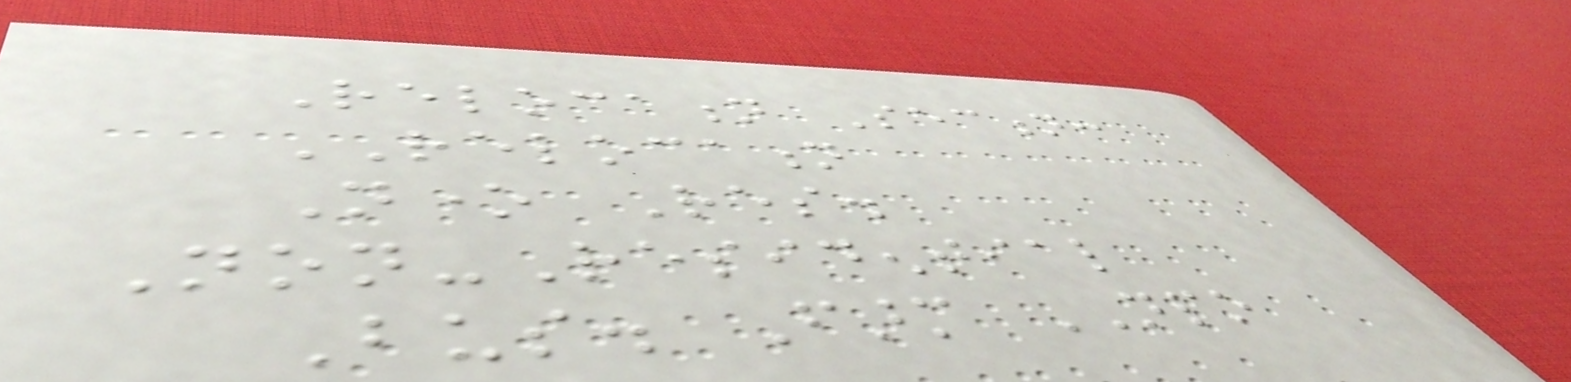Relocation Section:
RELOCATION
None Res.
Non-Residential
Bus. Farm NPO
